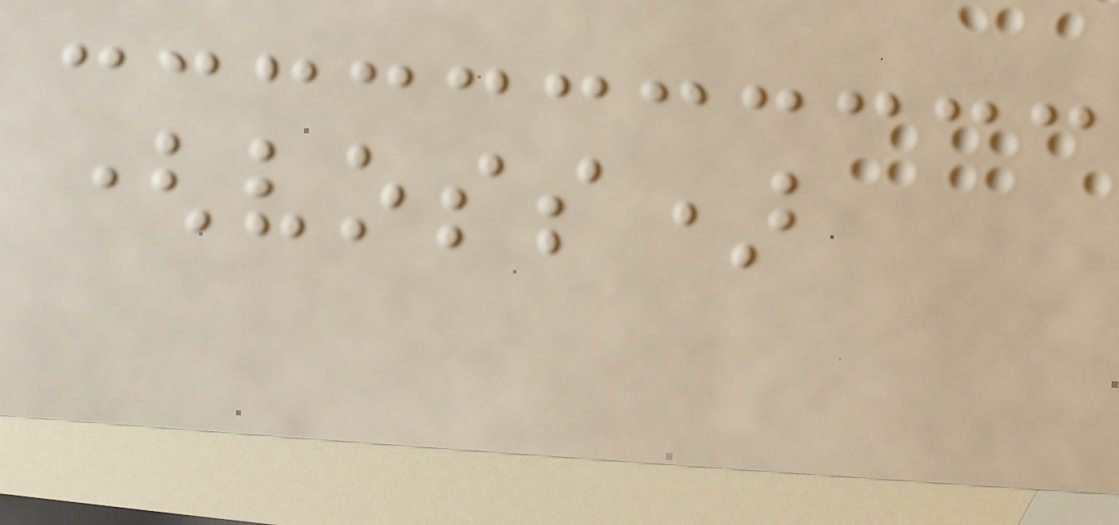(voss)
